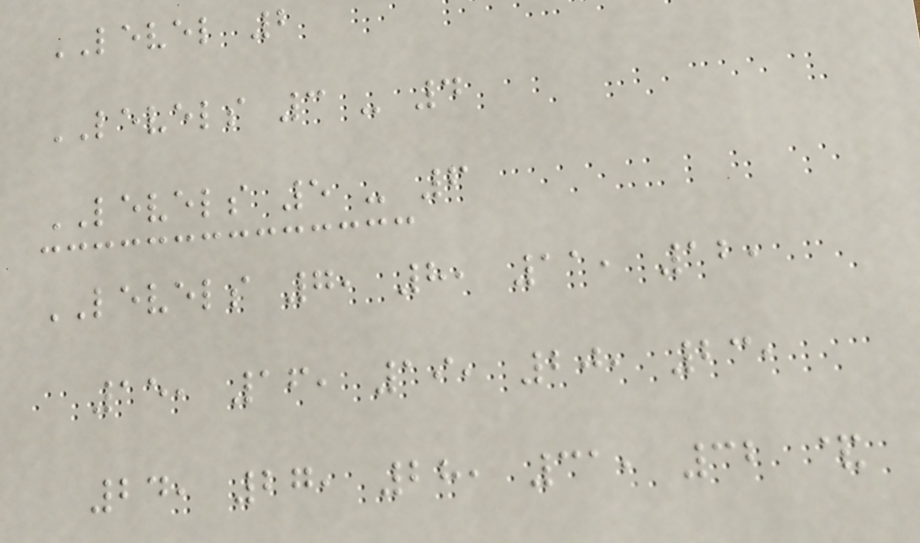LEVEL 2
LEVELS 3 - 4
LEVELS 5 - 6
LEVELS 7, 8, 11, 12,
15, 16, 19, 20, 23,
24, 27, 28, 31, 32 &
